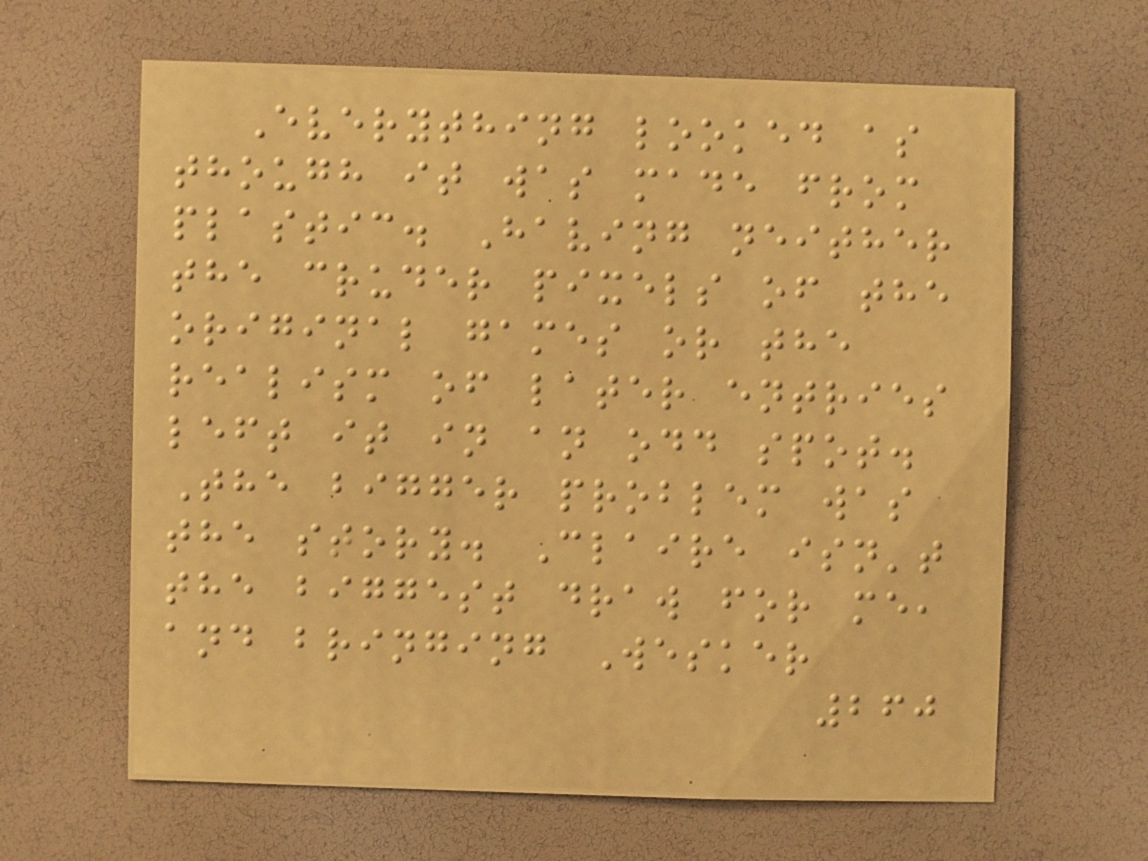Everything looked as
though it was made from
plastic. Having neither
the cruder pixels of the
original games or the
realism of later entries
left it in an odd spot.
The bigger problem was
the story. Claire isn't
the biggest draw for me,
and bringing Wesker
260
